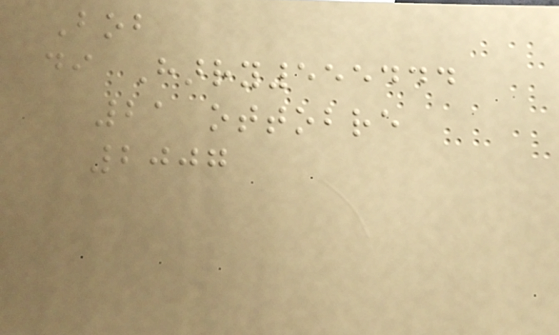Bob
di Harry555444
21 ottobre
2007
